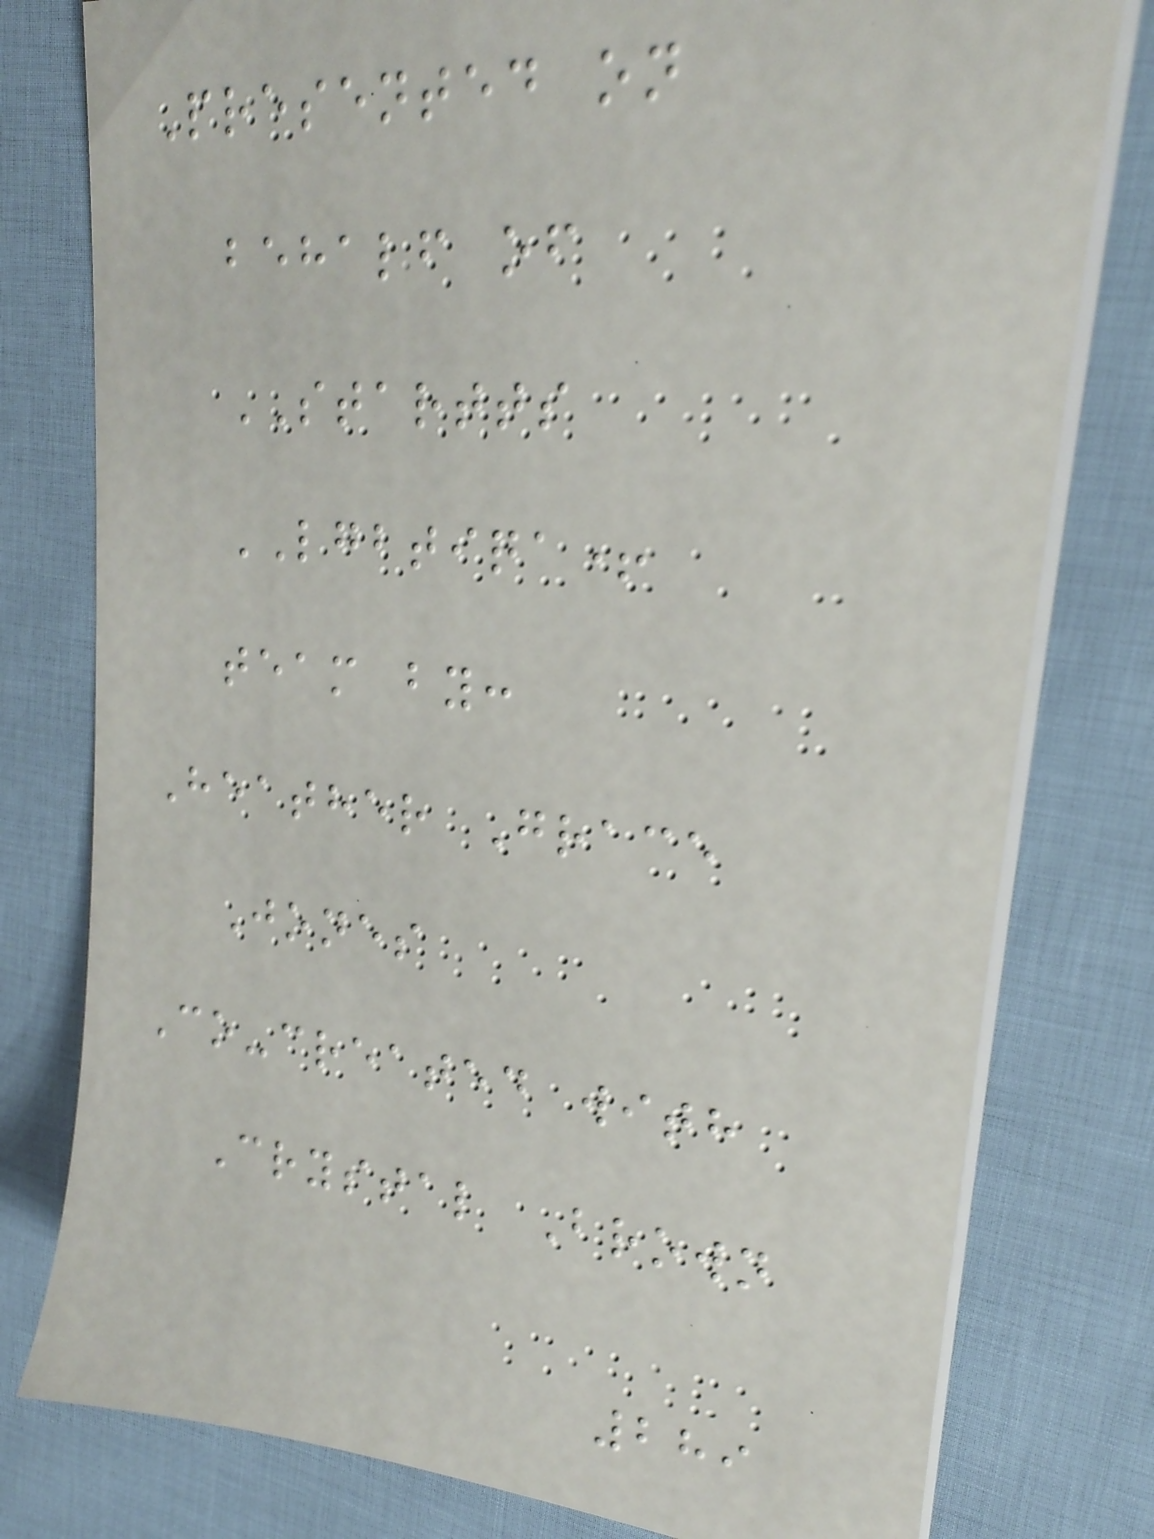Presented on
behalf of
STARTTS
LGBTIQA+
team by:
Heather Grace
Jones
Co-created with
Crystal Brown
289
